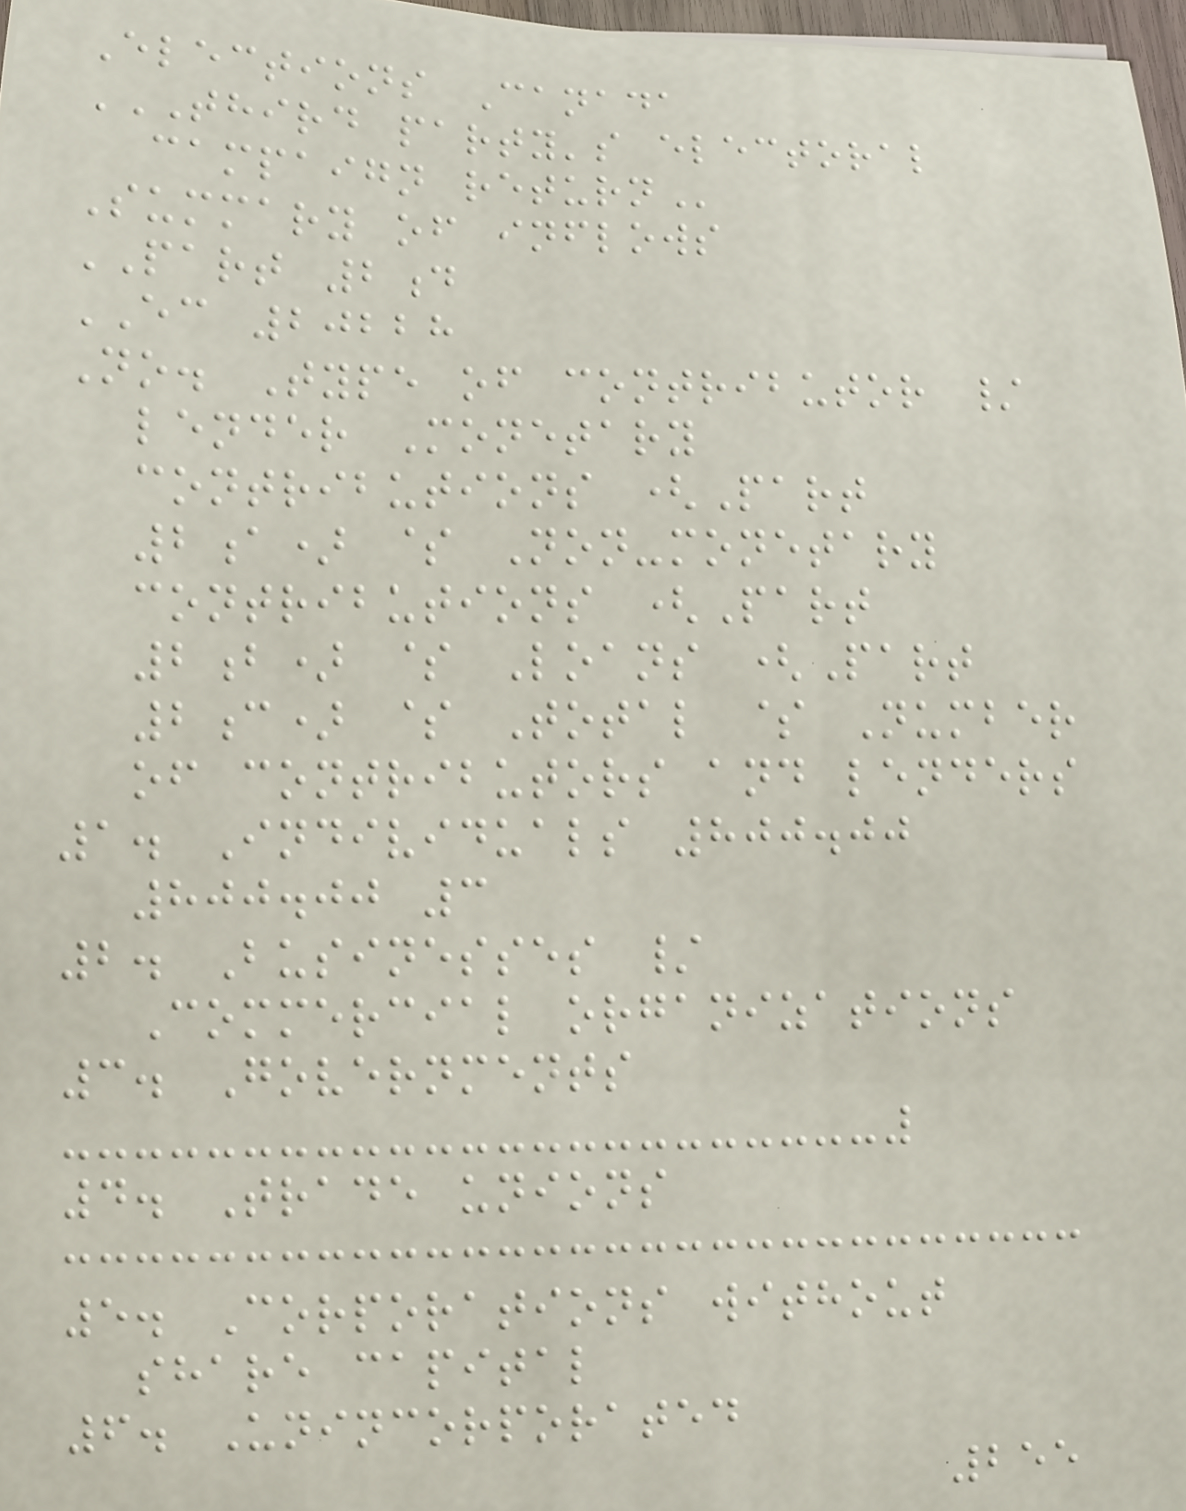Elections Canada
THIRD PARTY'S ELECTORAL
CAMPAIGN RETURN
Summary of inflows
PART 2d
EC 20228
No. Type of contributor /
lender Monetary
contributions (Part
2a) $ Non-monetary
contributions (Part
2b) $ Loans (Part
2c) $ Total $ Number
of contributors and lenders
1. Individuals 800.00
800.00 3
2. Businesses /
Commercial organizations
3. Governments
4. Trade unions
5. Corporations without
share capital
6. Unincorporated
255
